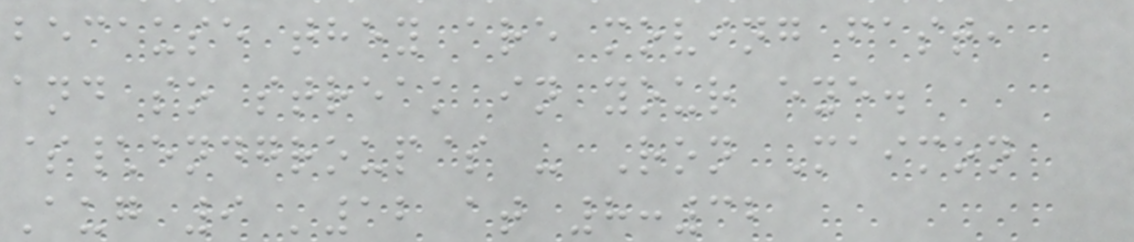because they are moving fast,
and so streak in your eye.
$\endgroup$ - Ron Maimon
Aug 9 '12 at 8:32
